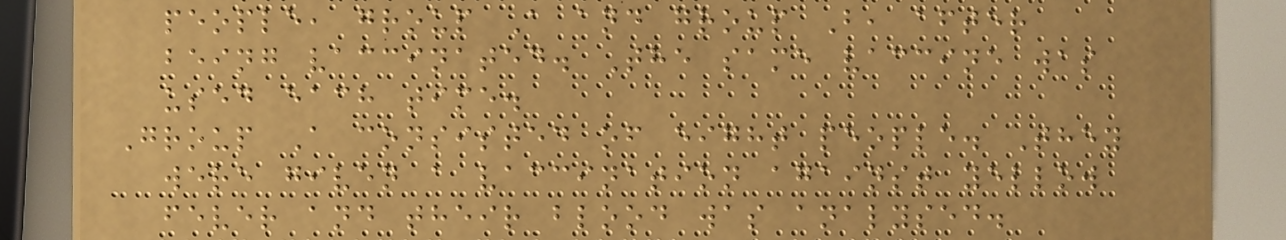people, group A and group B, after
being vaccinated. The same vaccine was
used each time.
Group A consisted of eight people. They
were given a vaccination against yellow
fever and their blood was analysed.
